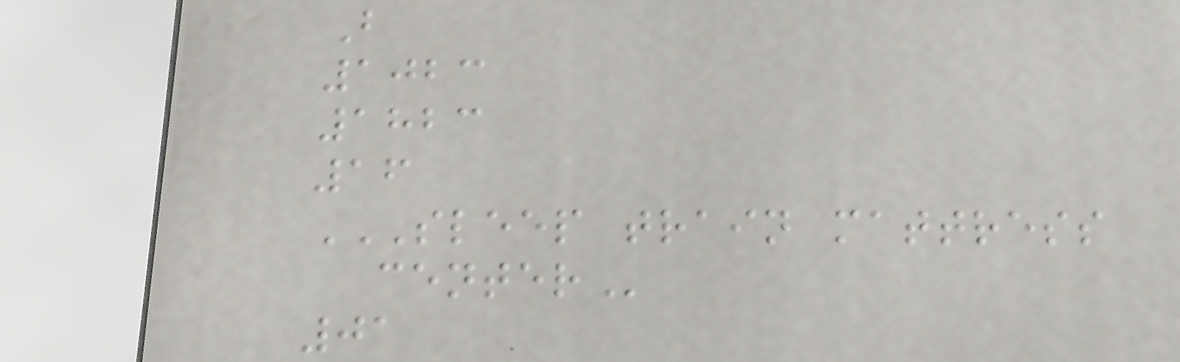B
1023
1823
16
SLEEP TRAIN MATTRESS
CENTER
01
